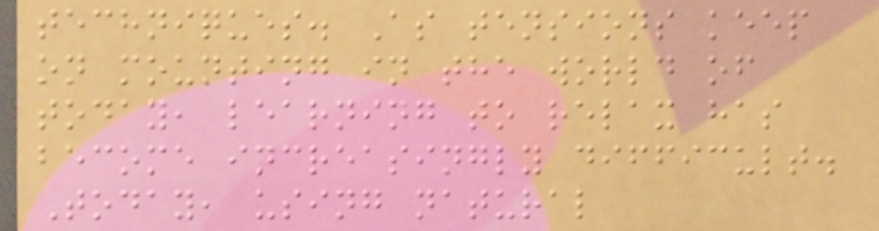techniques. As tensions keep
on mounting in the world of
today, learning to relax has
become increasingly difficult.
Today, using natural
